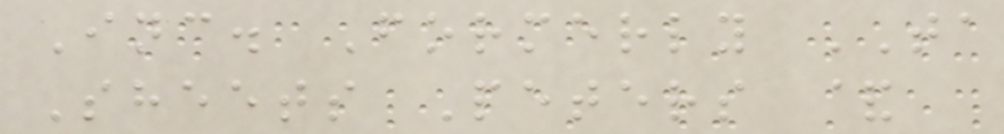Inc. Formerly TA
Sheets Peters &
